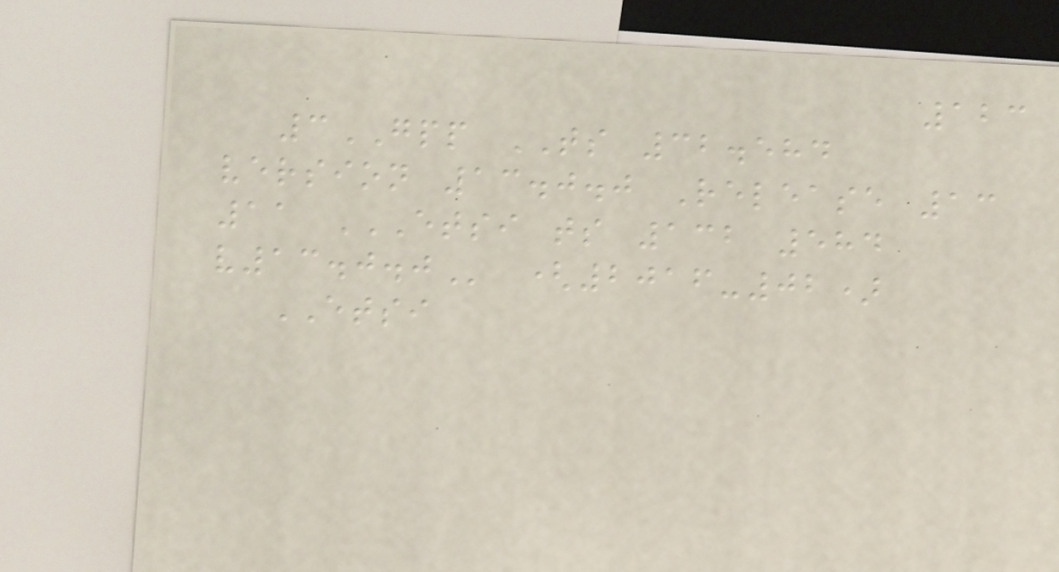123
3GPP TS 32.584
version 13.0.0 Release 13
11 ETSI TS 132 584
V13.0.0 (2016-02)
ETSI
